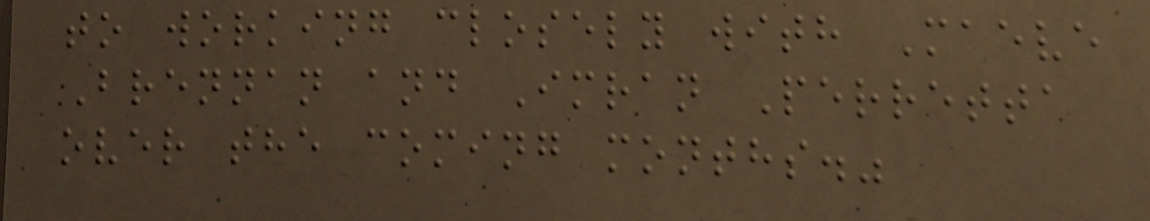to working closely with Maeve
Brennan and Imran Perretta
over the coming months."
